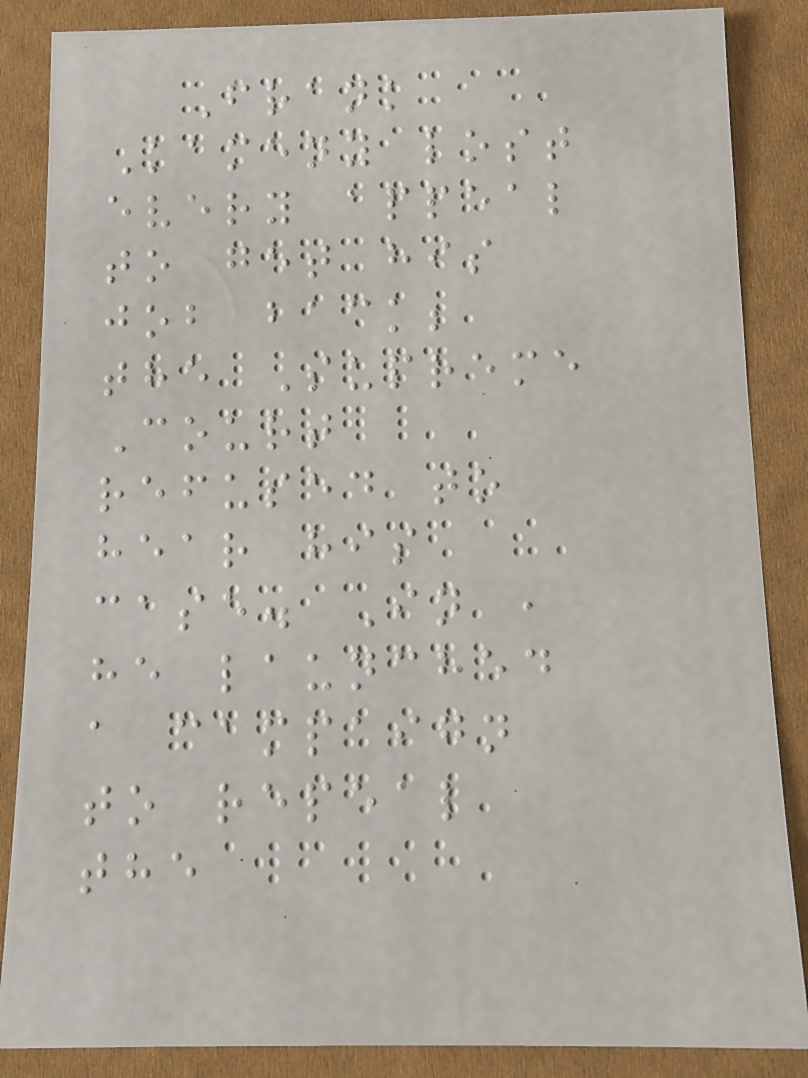Frank
Kameny lost
every appeal
to get his
job back;
the Supreme
Court
refused to
hear his
case. In ,
he launched
a campaign
to repeal
the
